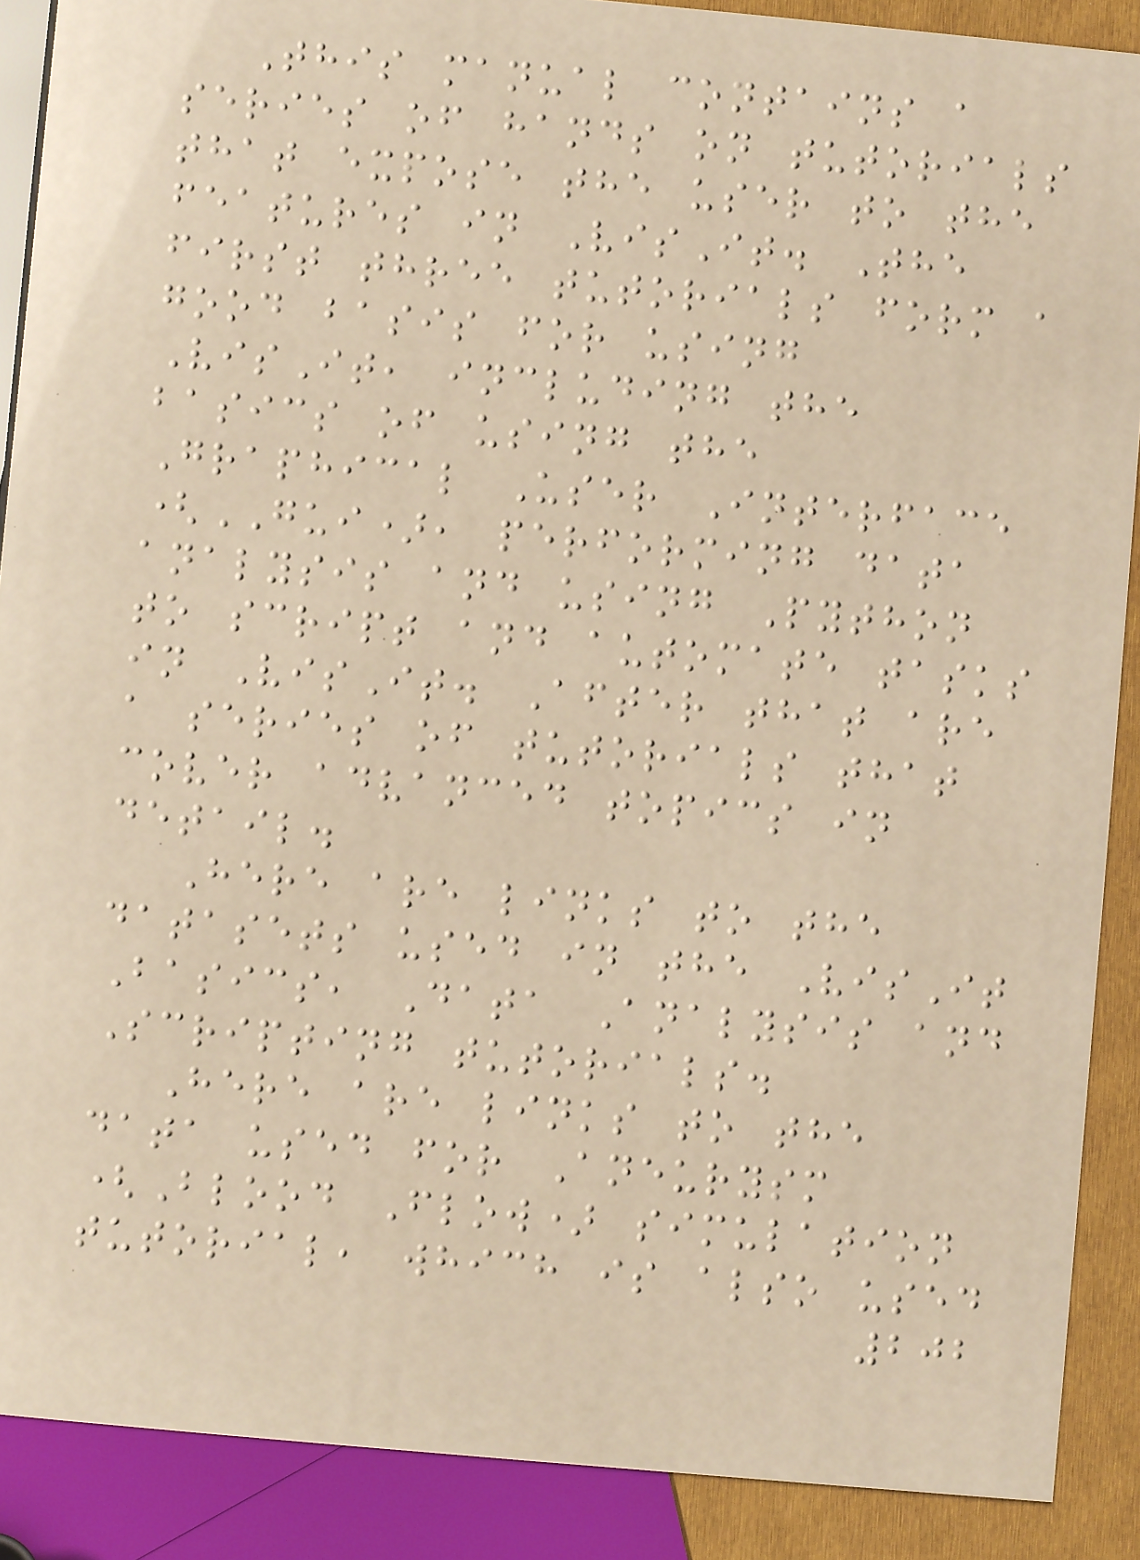This manual contains a
series of hands on tutorials
that expose the user to the
features in VisIt. The
first three tutorials form a
good basis for using
VisIt, including the
basics of using the
Graphical User Interface
(GUI), performing data
analysis and using Python
to script and automate tasks
in VisIt. After that are
a series of tutorials that
cover advanced topics in
detail.
Here are links to the
datasets used in the VisIt
Basics, Data Analysis and
Scripting tutorials.
Here are links to the
data used for Aneurysm
(Blood Flow) simulation
tutorial, which is also used
202
